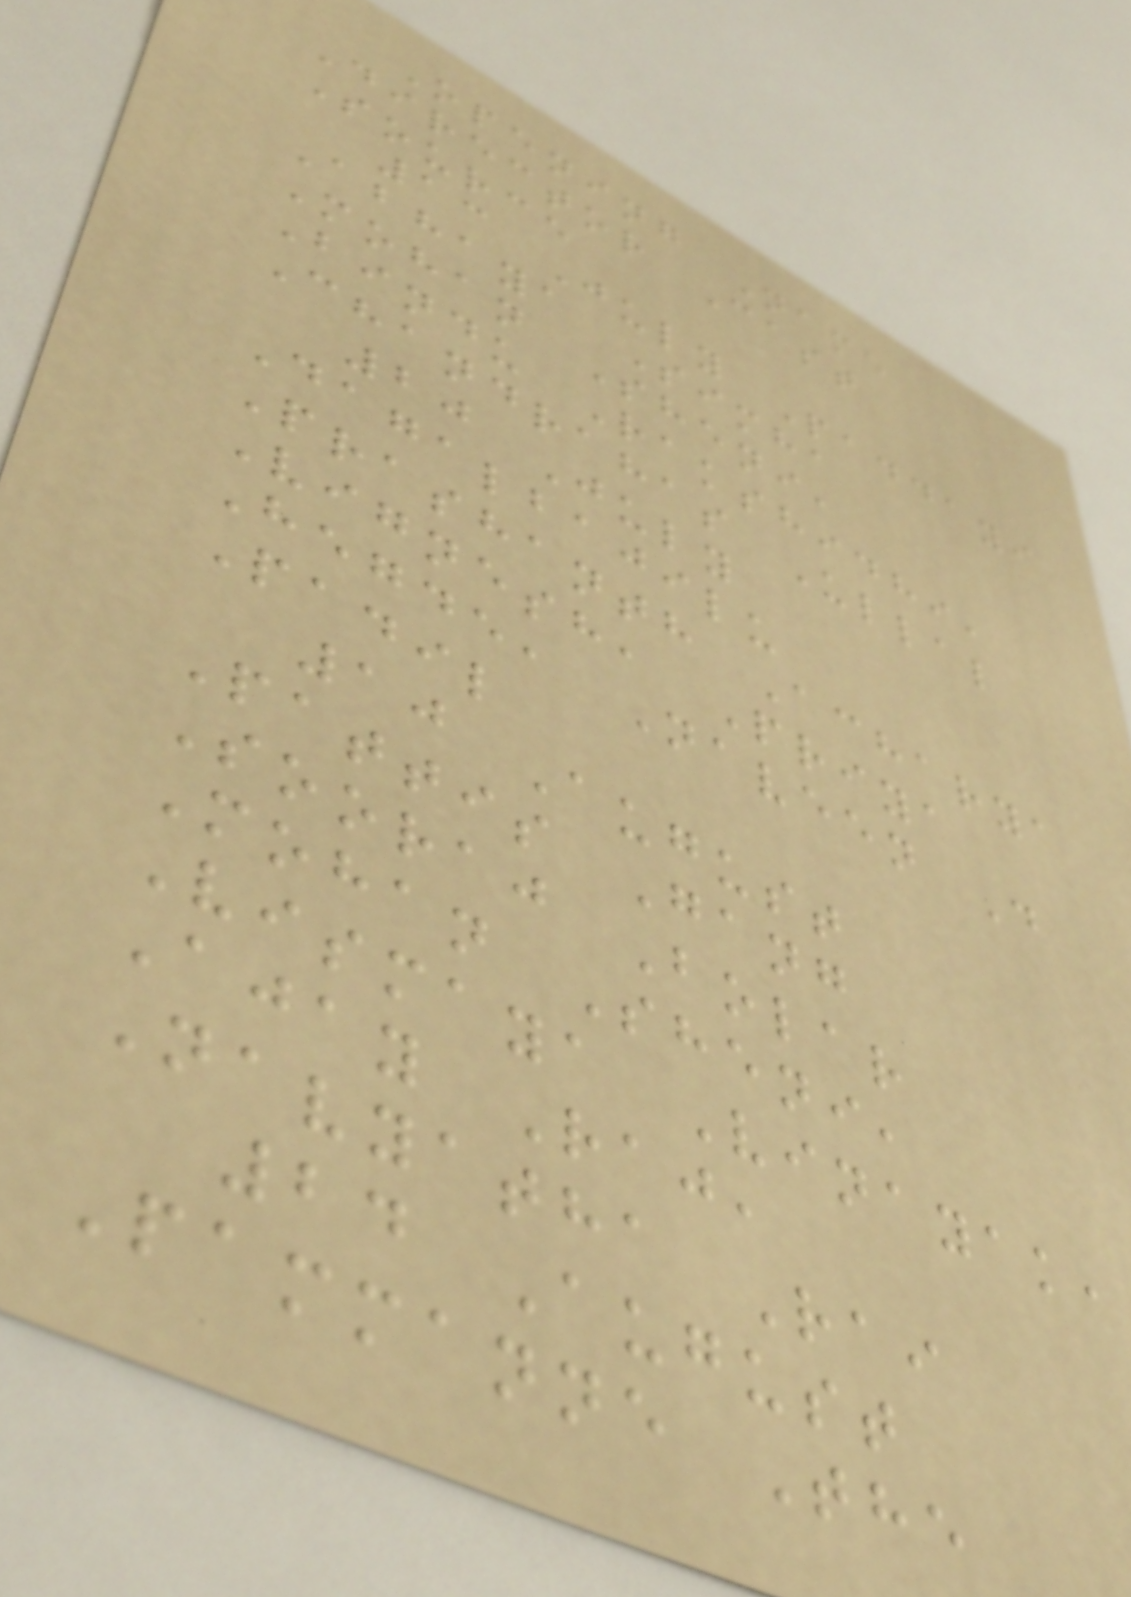Opening Name
Director Cast
Source
13 July Paddayi
Abhaya Simha
Mohan Sheni,
Bindu Rakshidhi,
Chandrahas Ullal
20 July
Dagalbajilu
Prashanth Acharya
Vignesh, Priya
Hegde, Naveen D
Padil
10 August
Pattis Gang
Sooraj Bolar
Mohan Sheni,
Vismaya Vinayak,
Ajay Raj,
Navyatha Rai
24 August
Pammanne The
